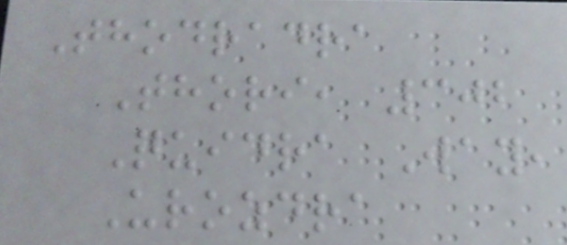Thodradra
Thori, 302
Quidra Way,
Urozdra
